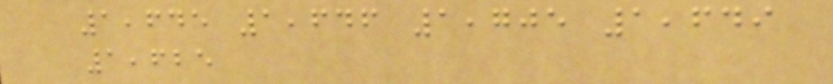1,645 1,646 1,705 1,649
1,625
